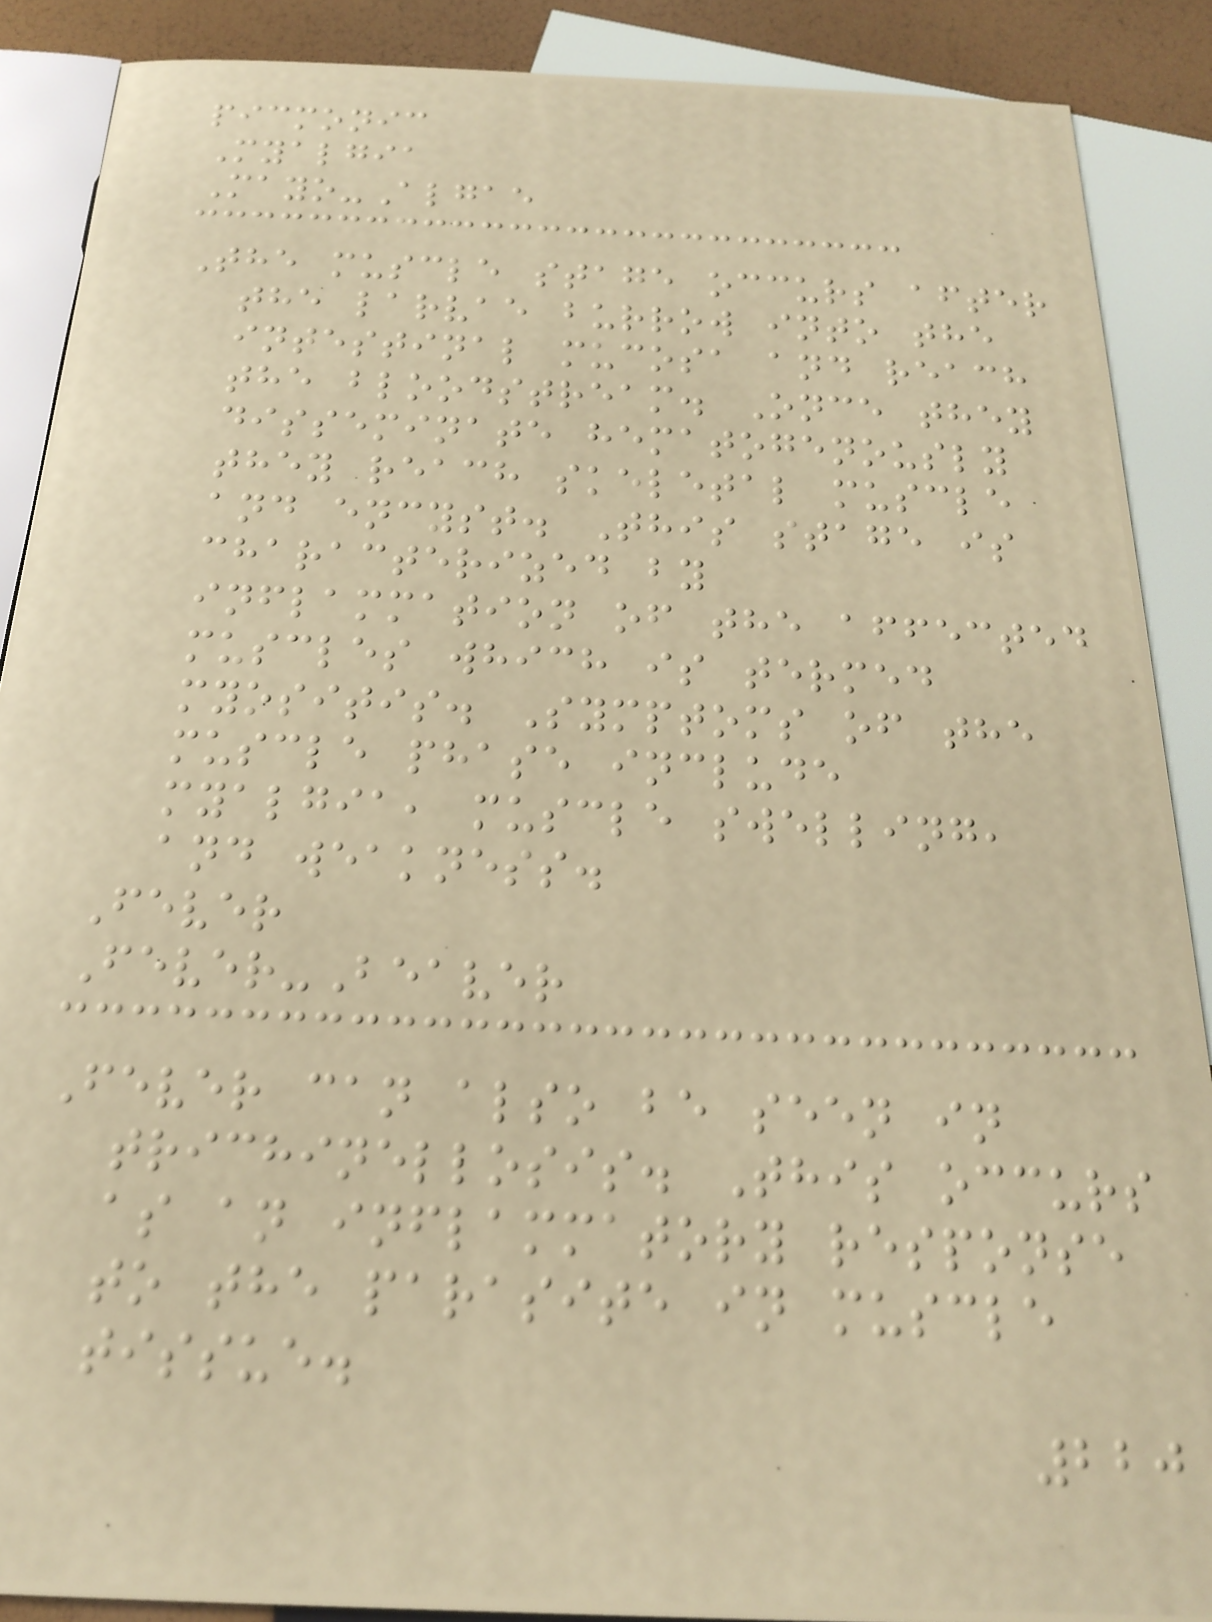picmonic
Myalgia
Mayo-Algae
The muscle stage occurs after
the larvae burrow into the
intestinal mucosa and reach
the bloodstream. Once they
disseminate hematogenously
they reach skeletal muscle
and encyst. This stage is
characterized by
inflammation of the affected
muscles which is termed
myositis. Symptoms of the
muscle phase include
myalgia, muscle swelling,
and weakness.
Fever
Fever-Beaver
Fever can also be seen in
trichinellosis. This occurs
as an inflammatory response
to the parasite in muscle
tissue.
220
